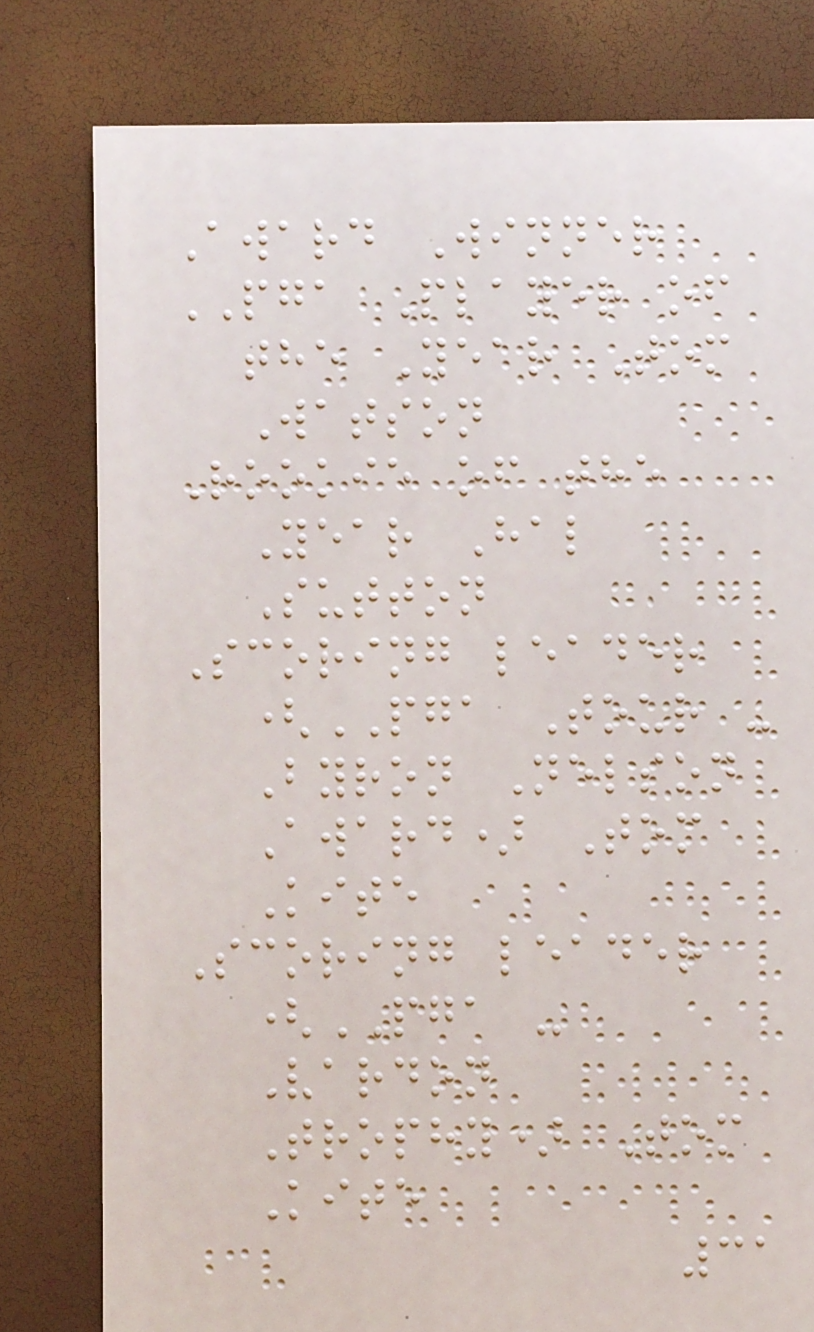Award Winner
PGA Player of
the Year Tom
Watson
Rookie of the
Year Hal
Sutton
Scoring leader
(PGA Tour -
Byron Nelson
Award) Tom
Kite
Scoring leader
(PGA -
Vardon
Trophy) Tom
Kite
31
